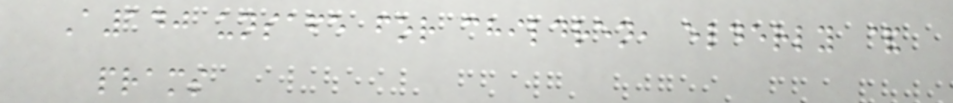A140 unsafe for children, elderly &
prams
